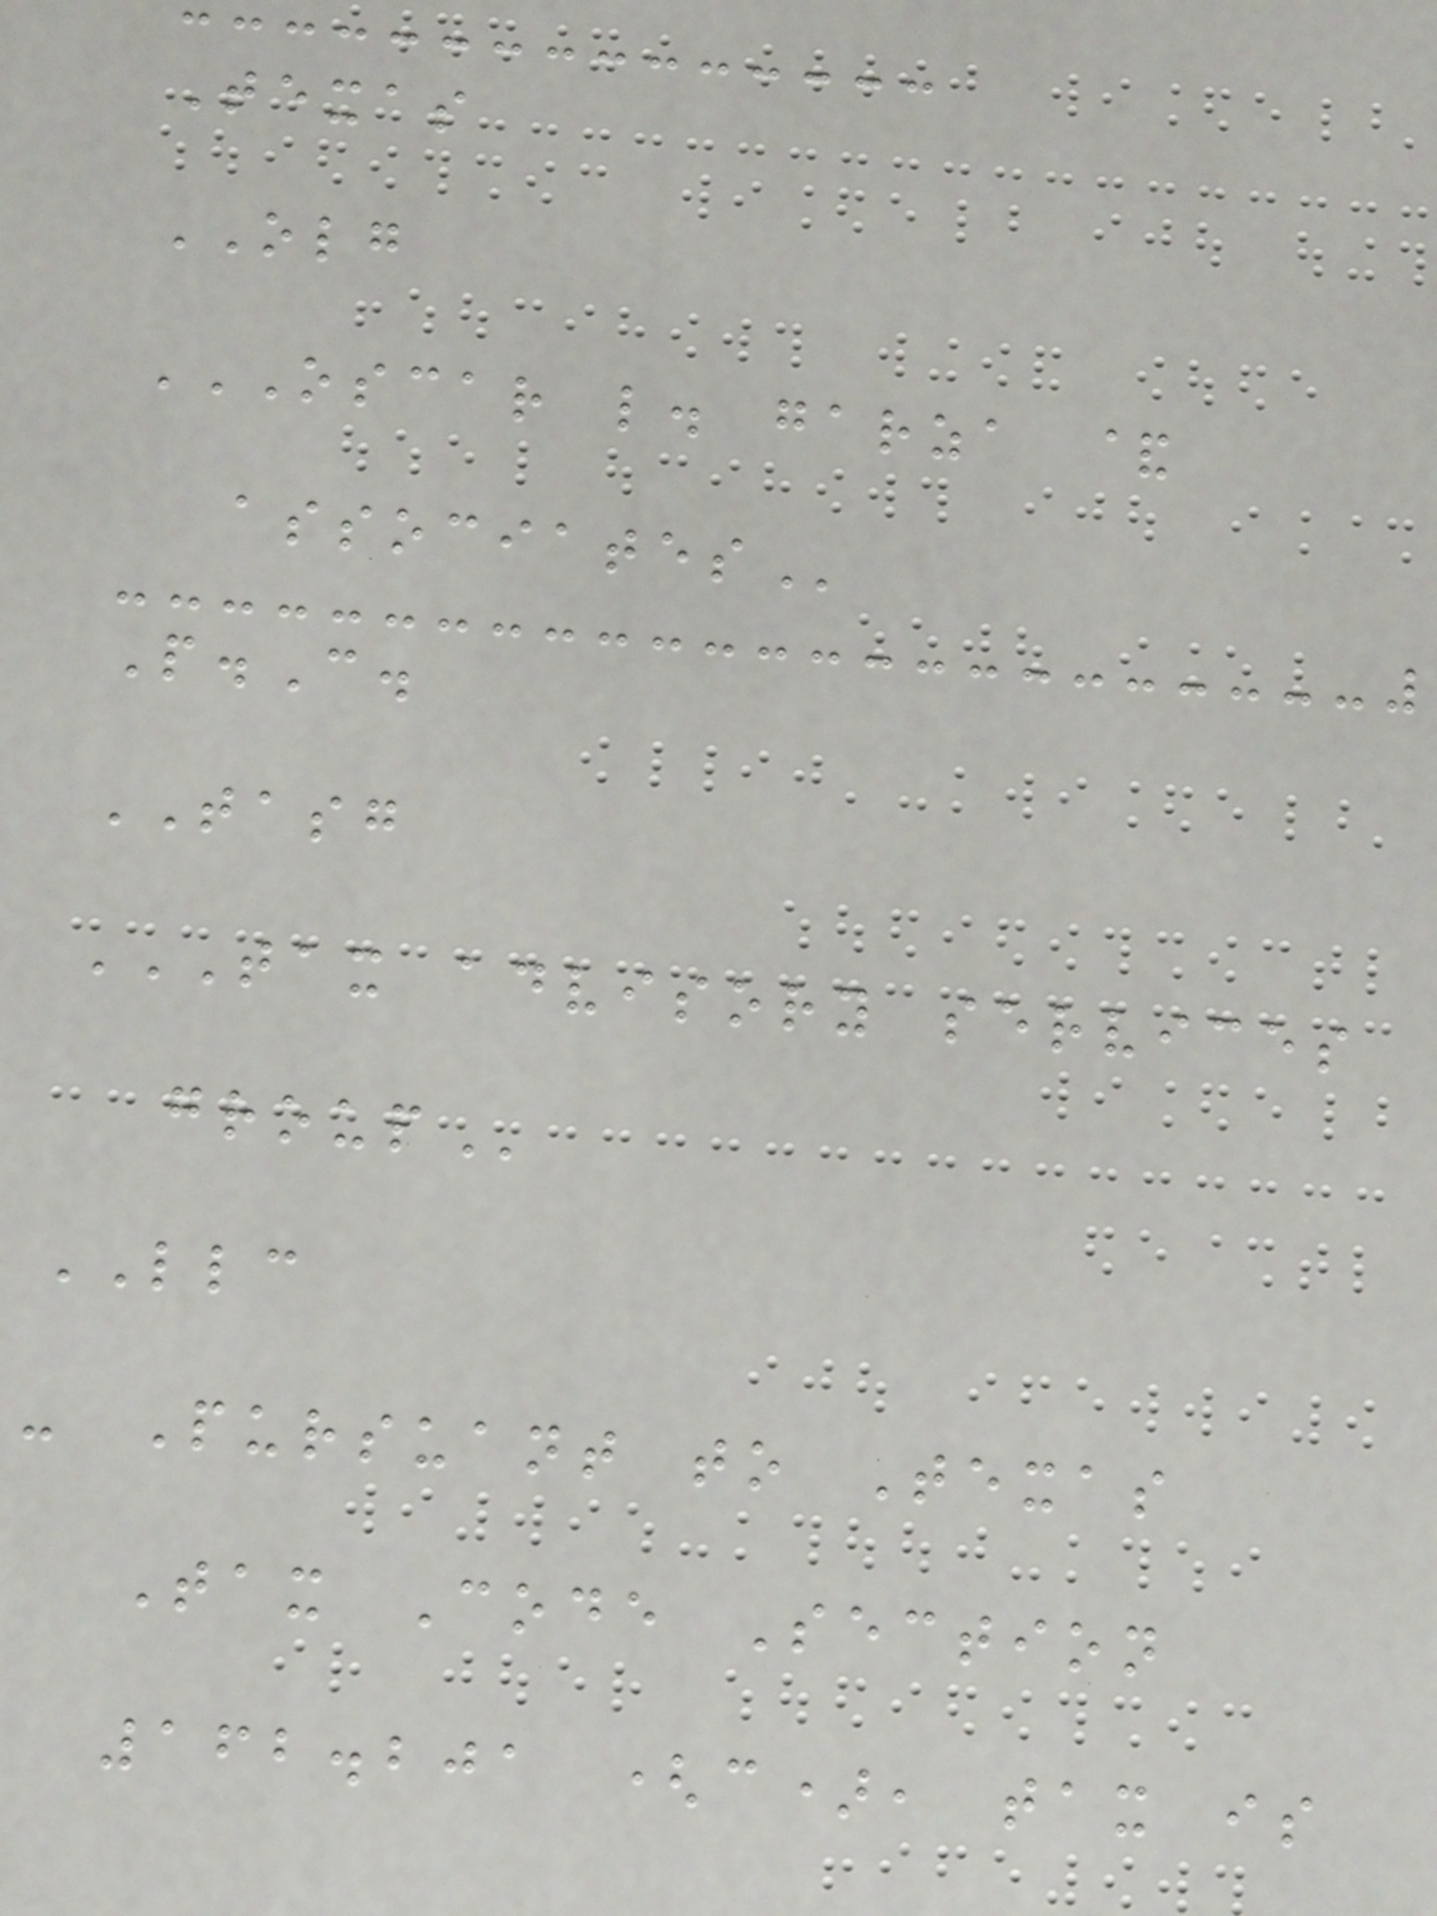Texas
OLG
OSCAR L. GARZA &
P.C.
TASG
TAX ADVISORY SERVICES
LLC
- Pursuant to Texas
Tax Code Section
162.201 (c), tax is
